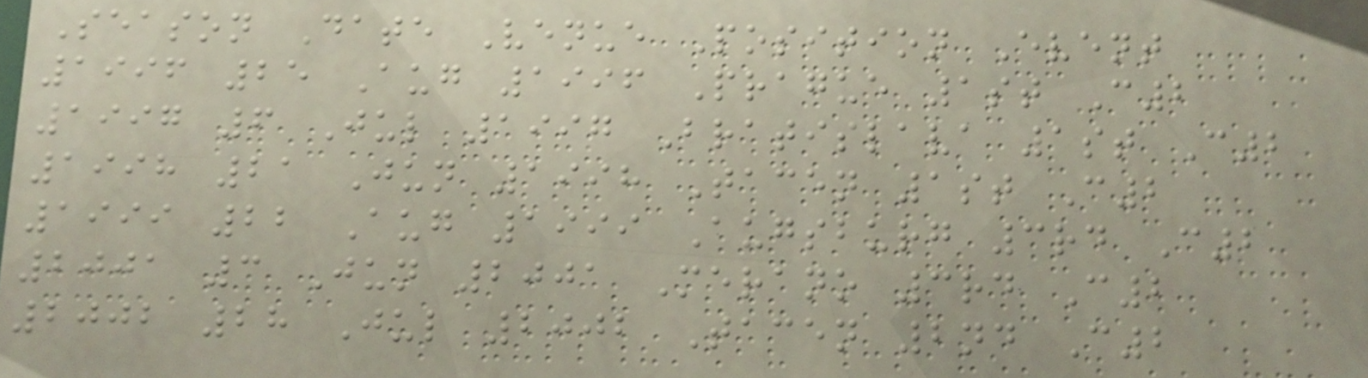Season Date Venue Position Event
1996 25 Aug 1996 Prague 1st C2
1997 6 Jul 1997 Bratislava 1st C2
1998 21 Jun 1998 Tacen 1st C2
1999 22 Aug 1999 Augsburg 3rd C2
2001 3 Jun 2001 Merano 3rd C2
2002 28 Jul 2002 Tacen 2nd C2
